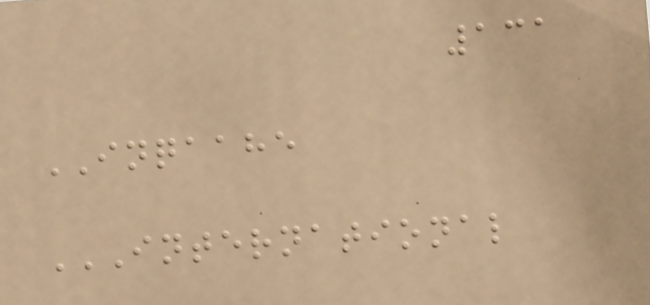131
INQAAHE
INTERNATIONAL
